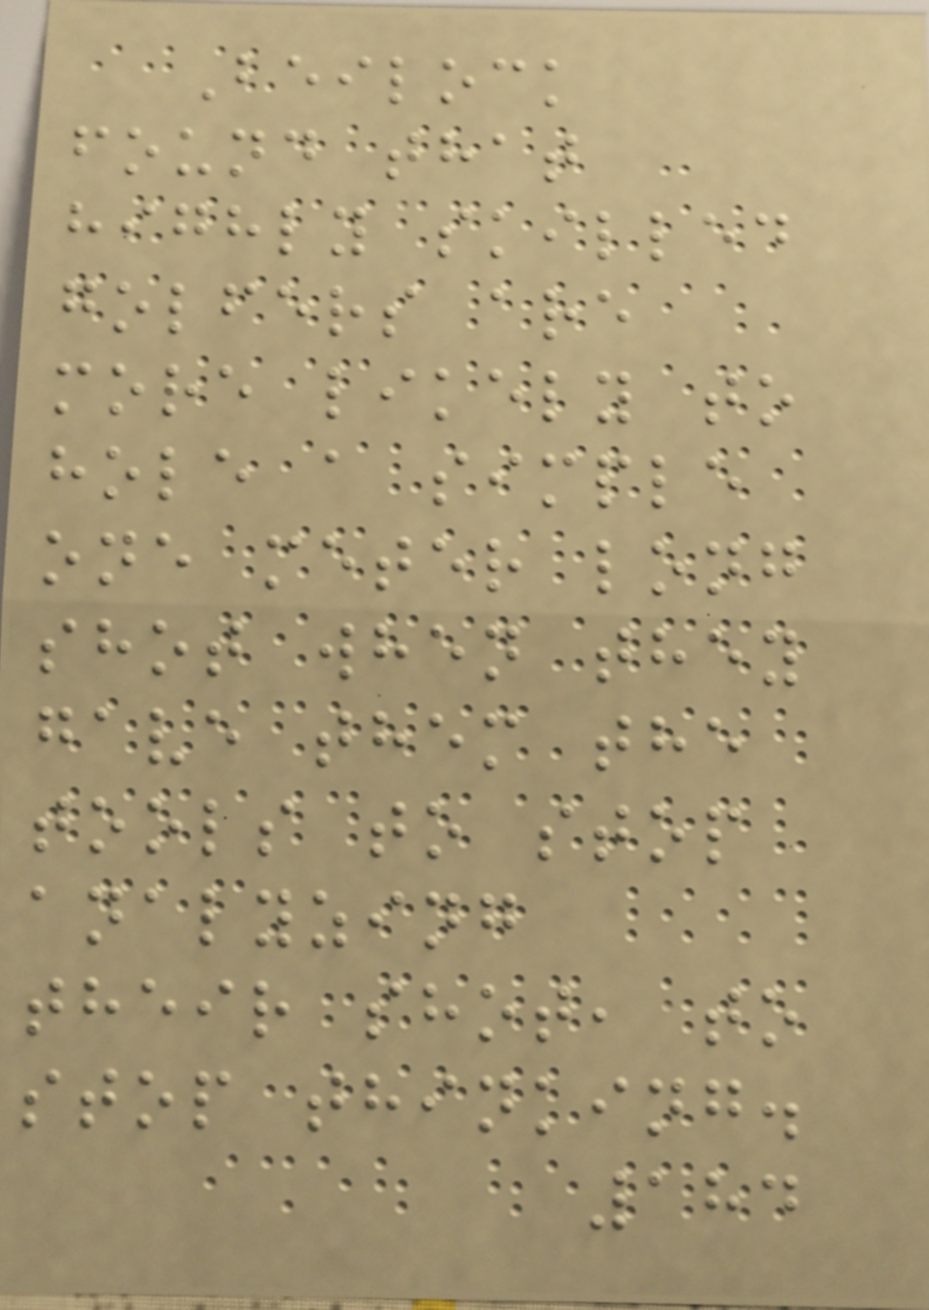Beilock
found that
highly skilled
golfers are
more likely to
hole a simple
one meter long
shot when they
gave them the
tools to stop
analyzing
their shot, to
stop thinking.
184
